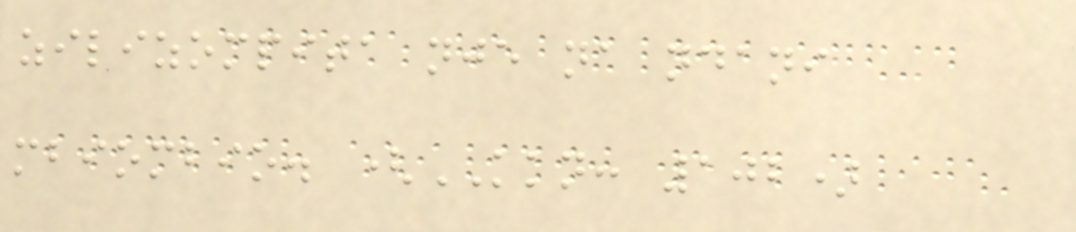zilizompita nje na ndani
mbiombio. (KKN: 102)
